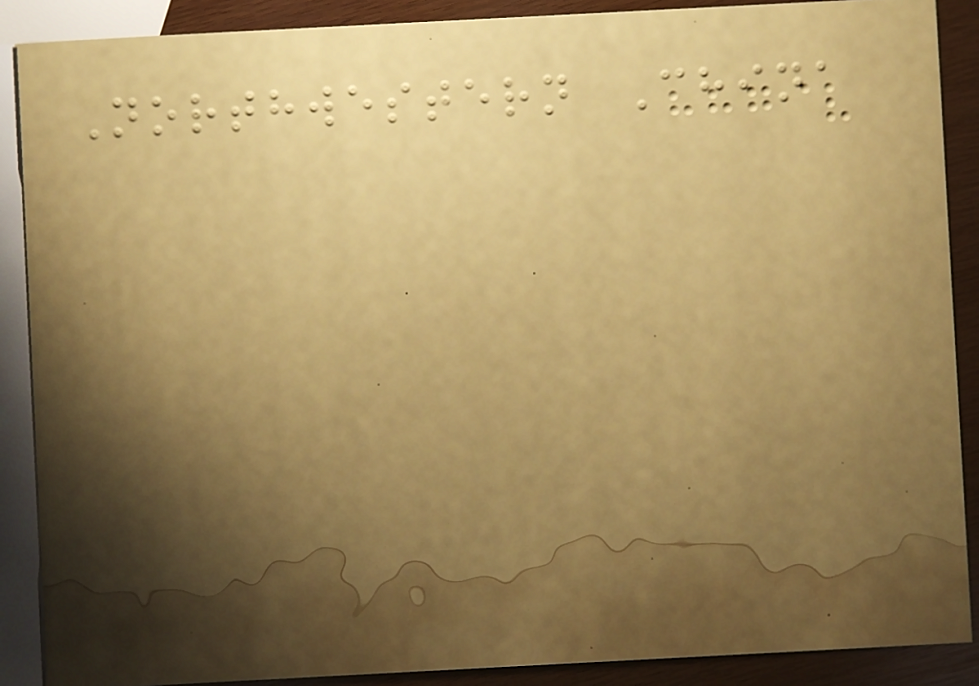Northwestern China
